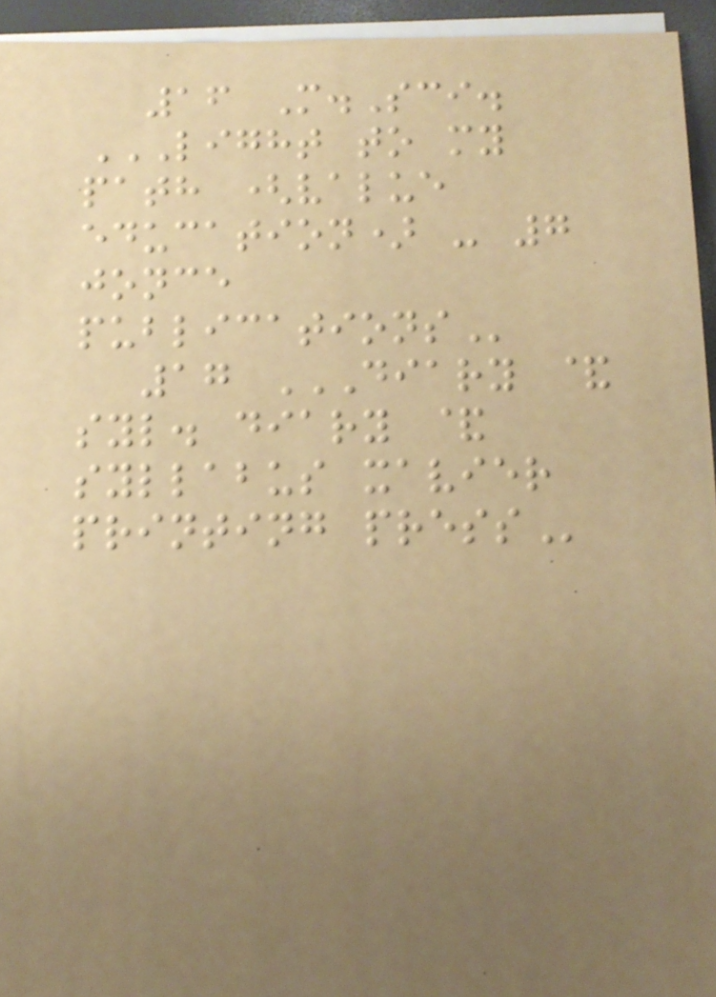16 M.Sci.
LIGHT TO MY
PATH (VALUE
EDUCATION) - 7
JONCE
PUBLICATIONS
17 DIARY &
SYL. DIARY &
SYLLABUS XAVIER
PRINTING PRESS
